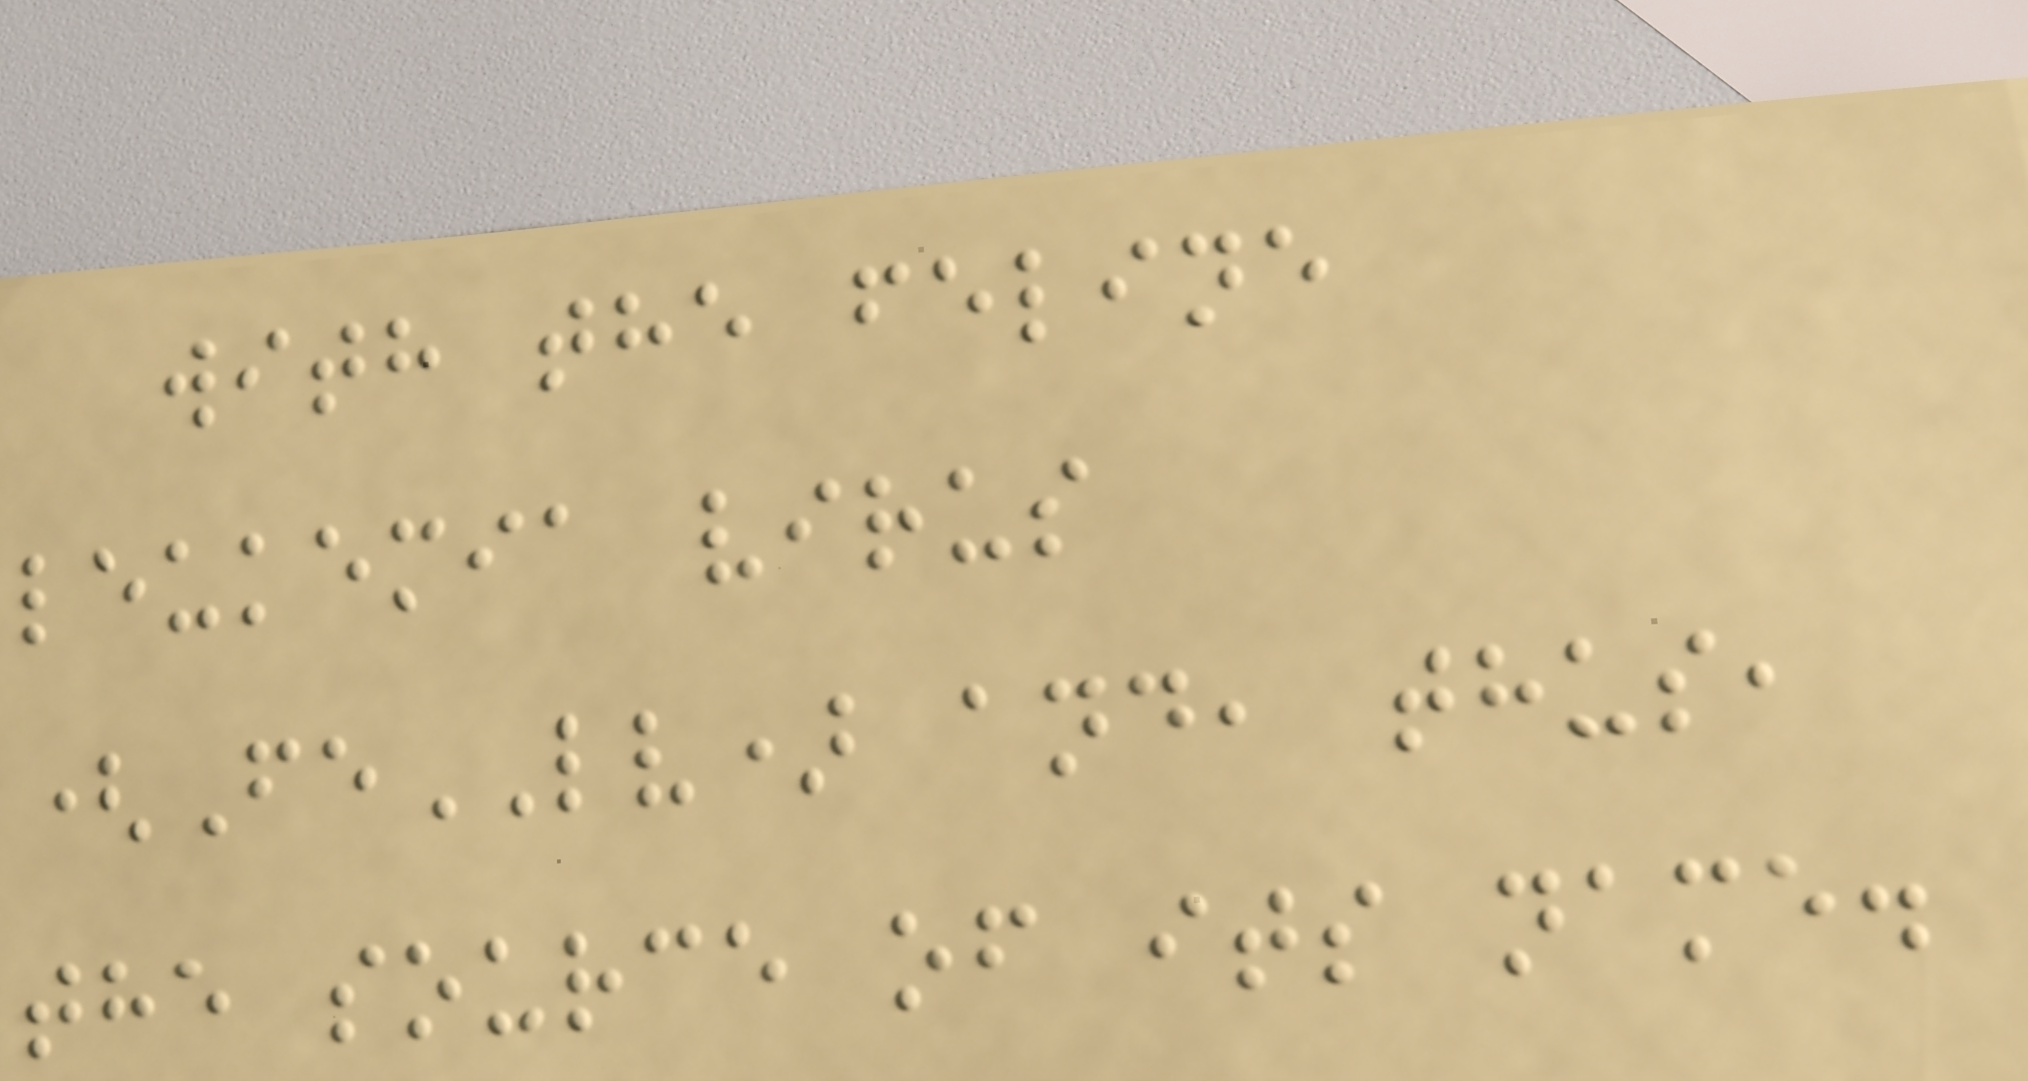with the feline
leukemia virus
(FeLV) and, thus,
the source of its name.
